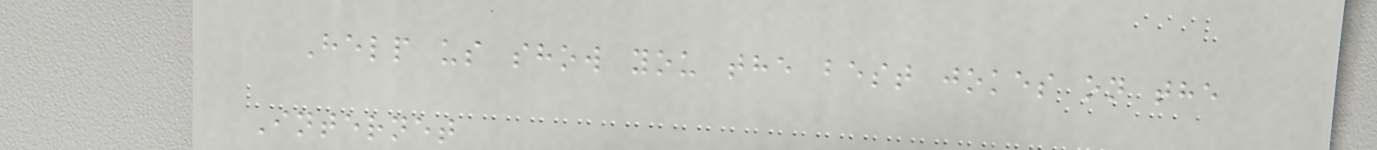Help us show you the best jokes on the
Internet
